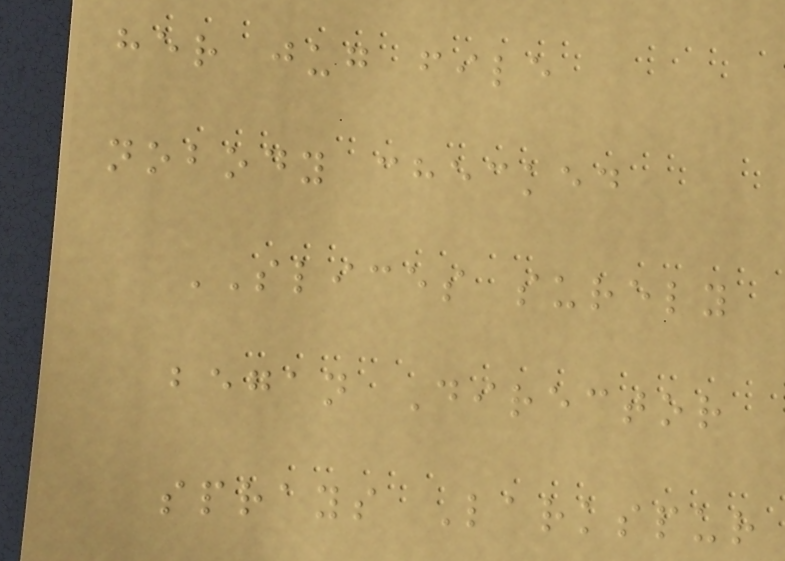her jug file
nobody checked
SLICES surely
began Director
sprays Larkspur
